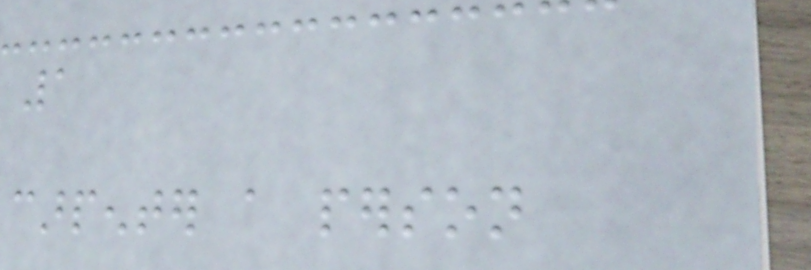1
carpenter a person
